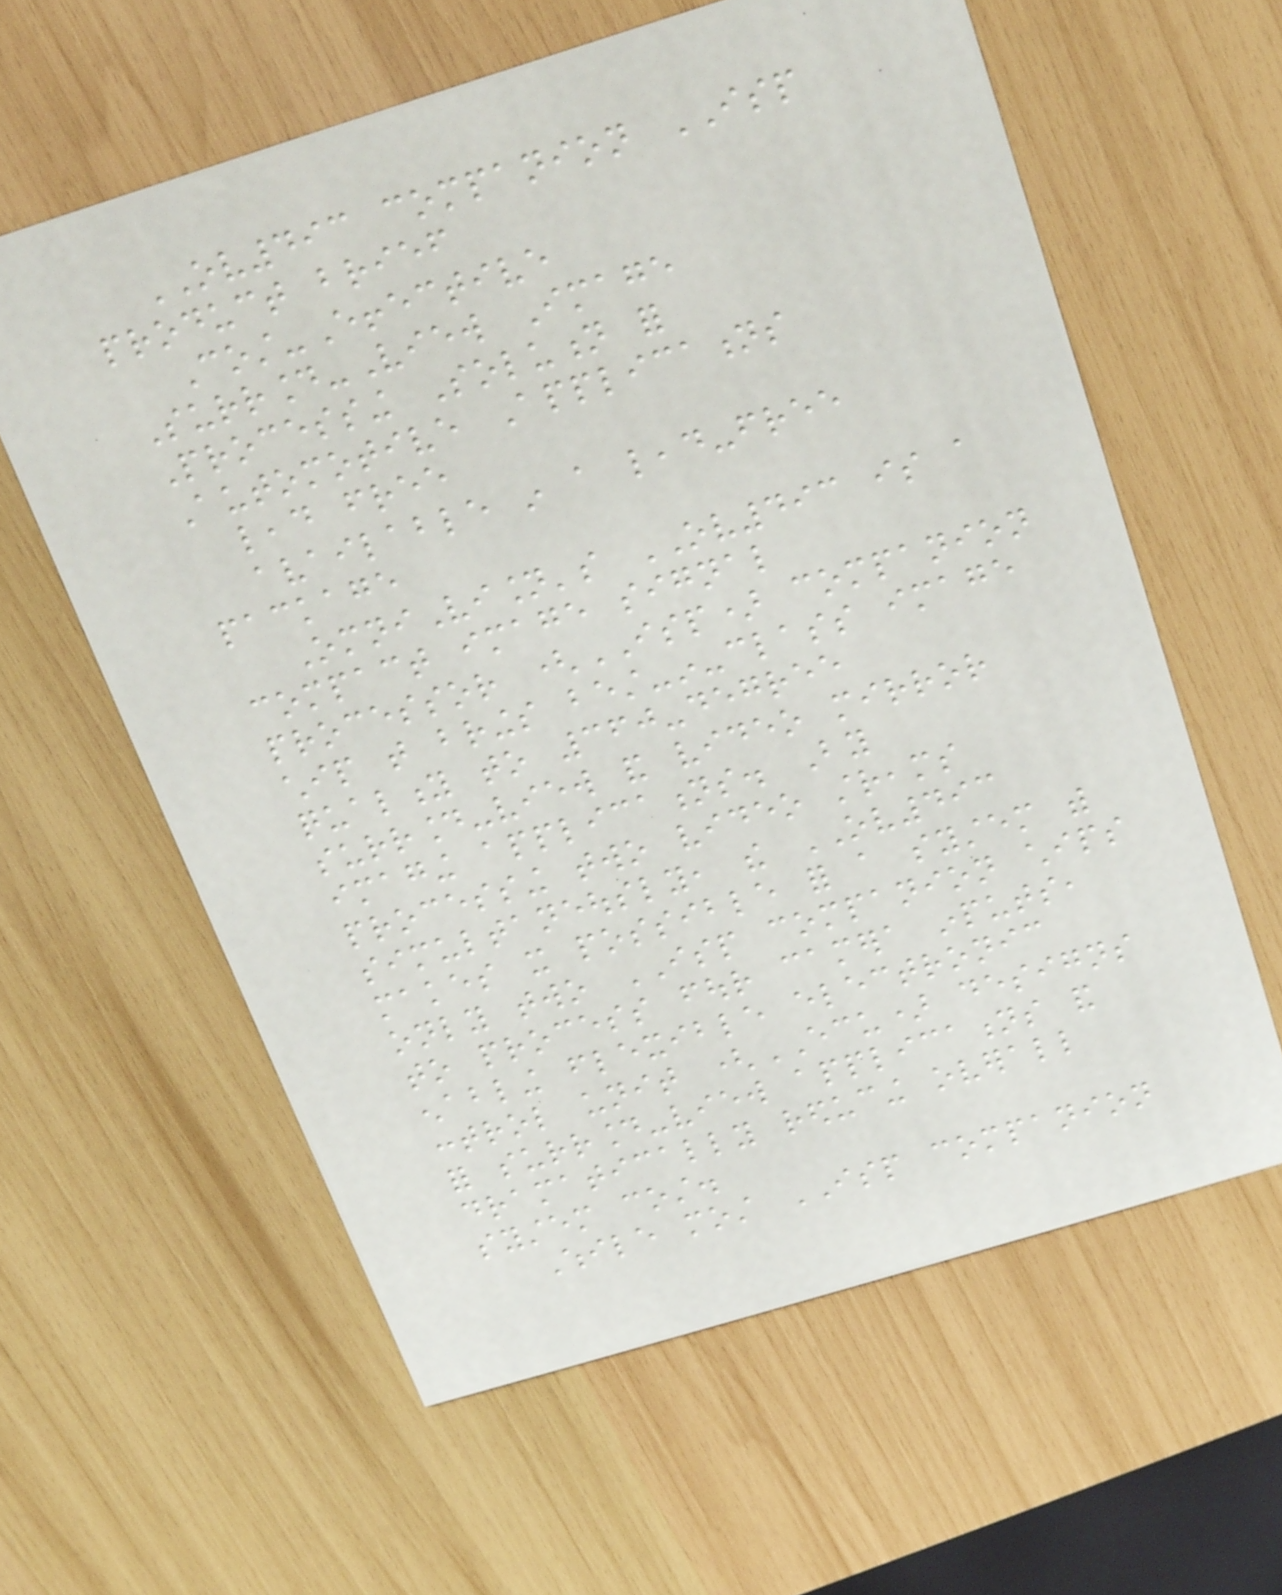OV493 companion ISP
product brief
Cost-Effective
Surround-View Image
Processing Solution for
Automotive Applications
lead free
available in a lead-free
package
OmniVision's OV493 is a
compact image signal
processor (ISP) companion
chip that brings best-in-class image
quality to 360-degree
surround-view and video mirror
imaging applications. By
processing two video streams
simultaneously, the OV493
makes it possible for a system with
only two ISP companion chips
to process four camera inputs,
enabling flexible electronic
control unit (ECU) designs
for surround-view applications and
dramatically reducing overall
system cost.
While most ISP companion
